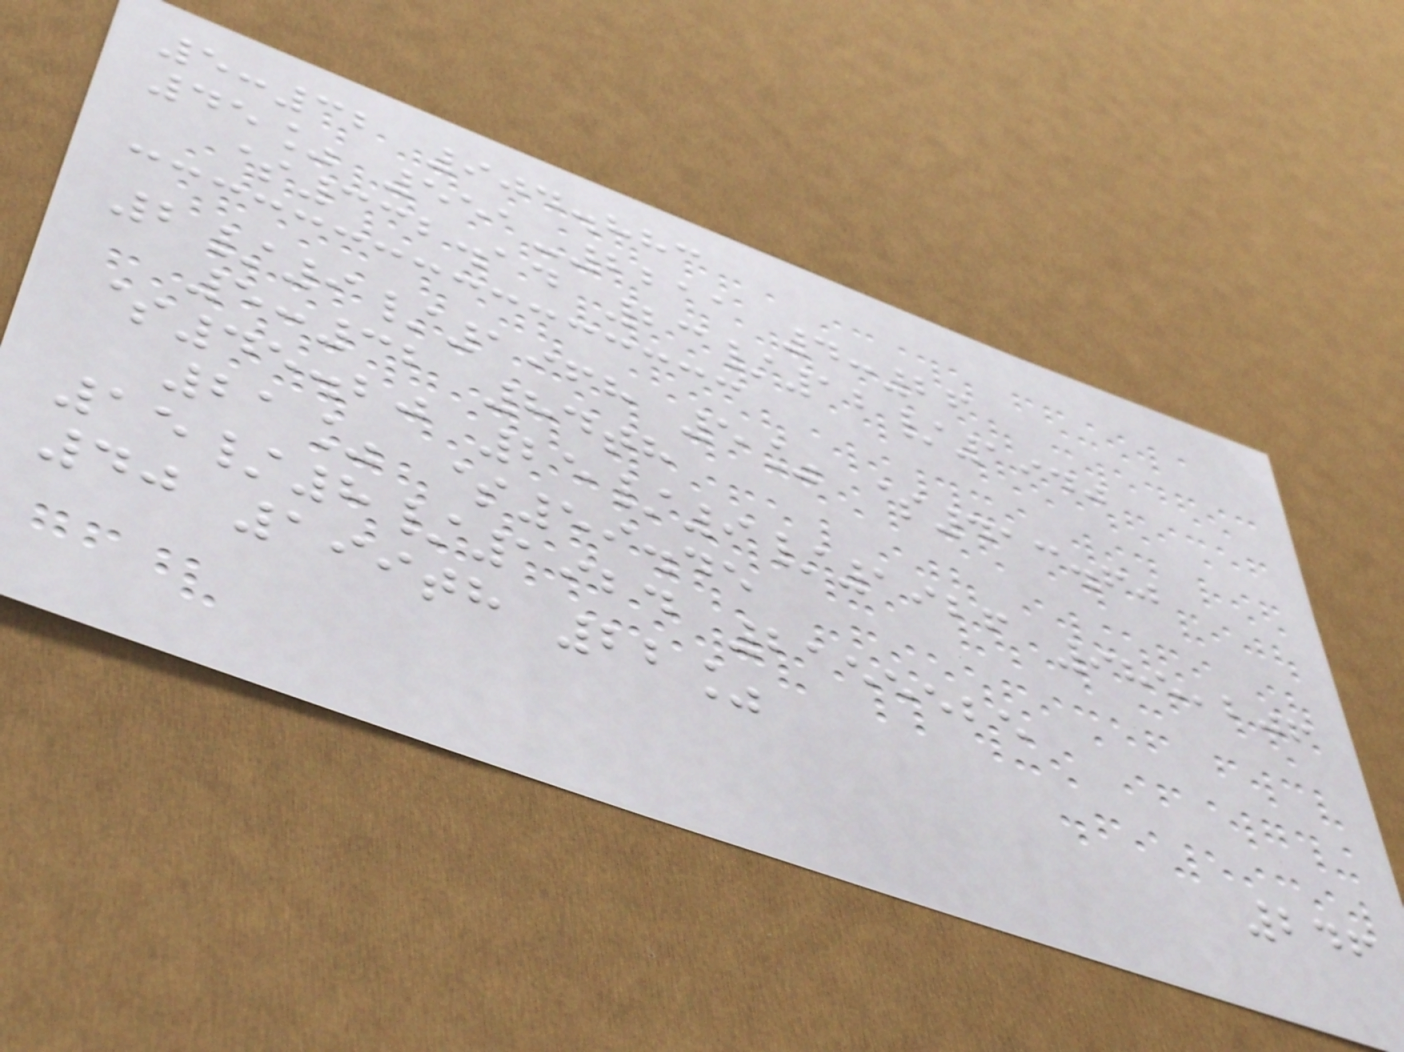5:32 904.883
45% 551-2211 4:26
$332.14 23/12/1940
2/9/1968 5% $413.60
5:32 84th
$45.20 25/9/1926 985,206
21% $59.45
15/8/1924 2155525
40 199th 22%
246
